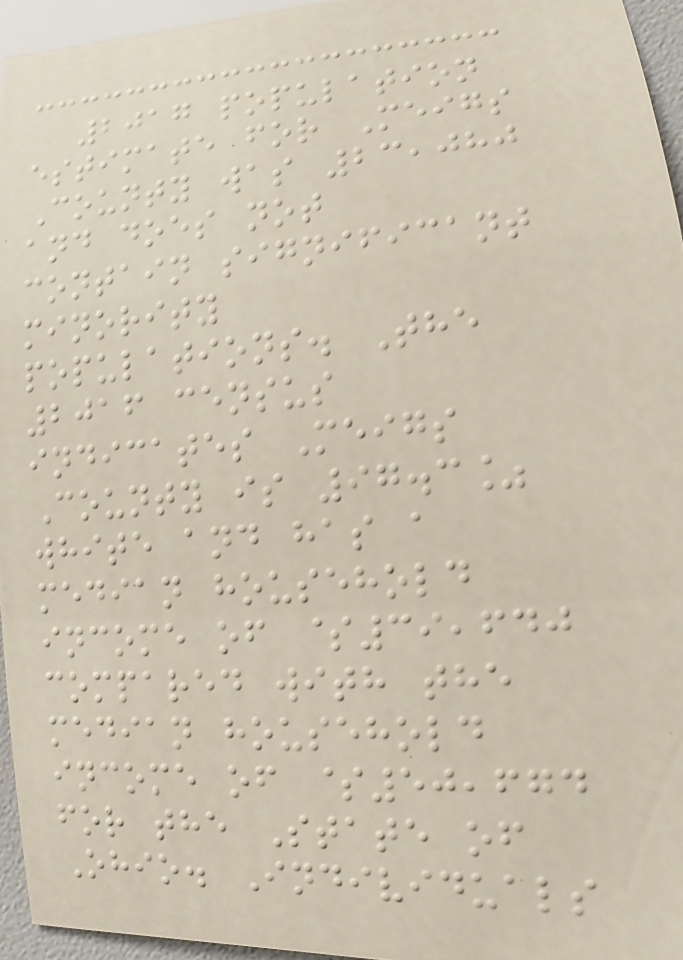2017 population
estimate for Meigs
County was 23,080
and does not
contain significant
minority
populations. The
2016 census
indicates Meigs
County is 97.3%
white and has a
median household
income of $39,640
compared with the
median household
income of $50,674
for the State of
Ohio. Individuals
